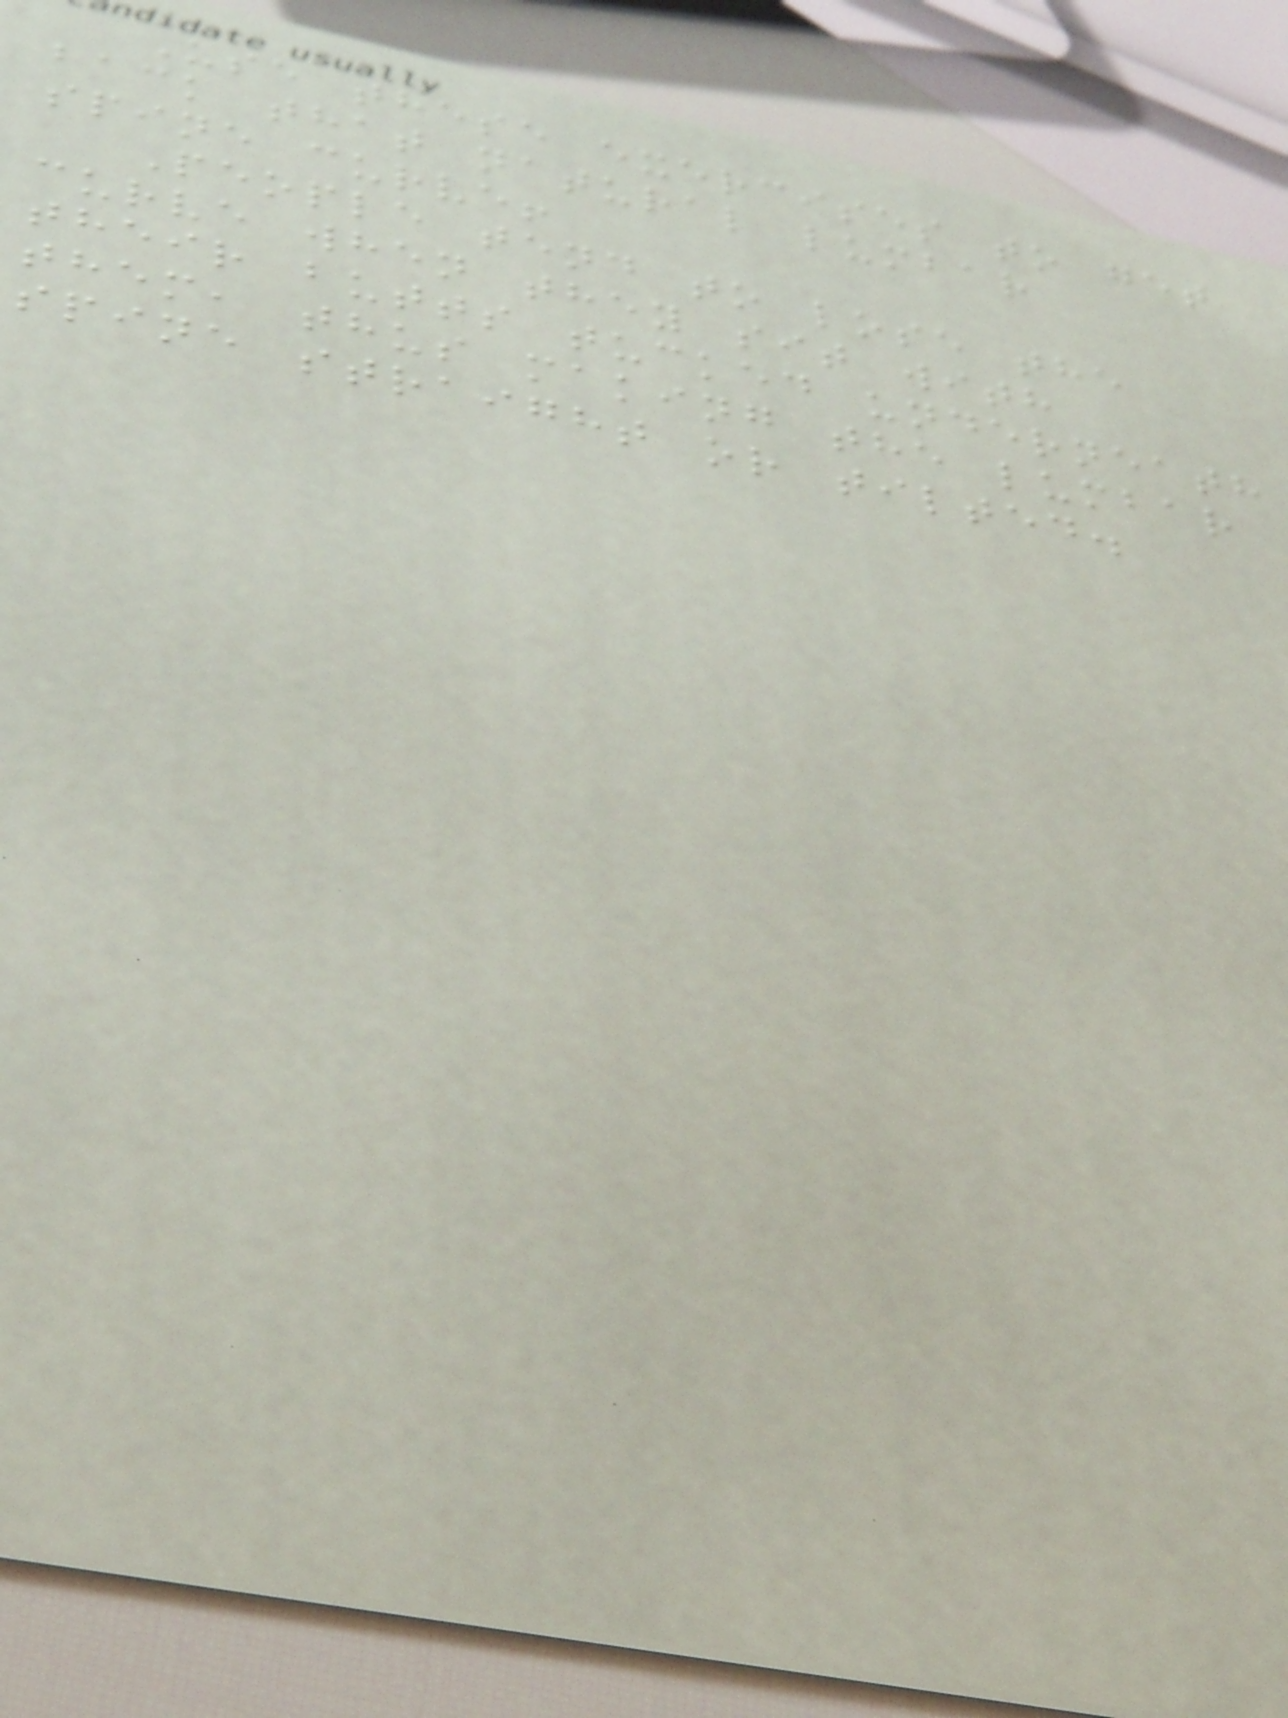Use these exercises to get
back that natural lumbar
spine curve!
People tend to lose the
curve when they sit with
their butts tucked underneath
them, thus making the lumbar
spine straight or tilted.
